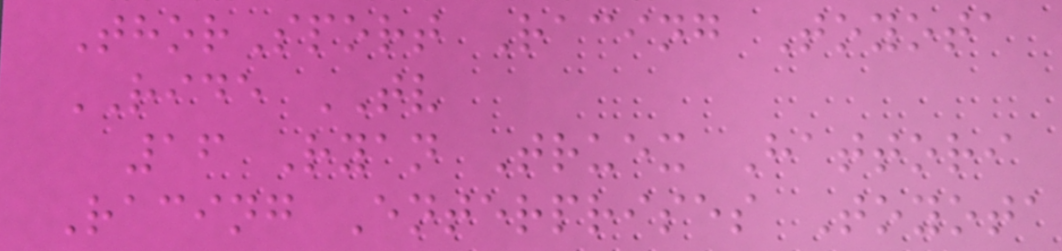ThorSport Racing Toyota
RIDE TV
16 Ryan Truex Hattori
Racing Enterprises Toyota
